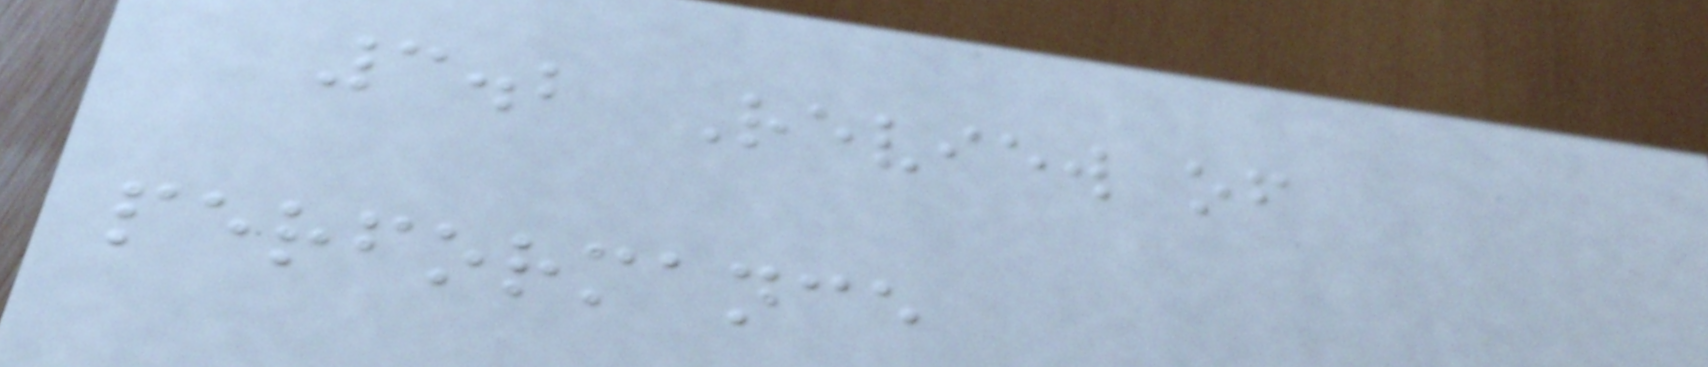3.2 Review of
performance
